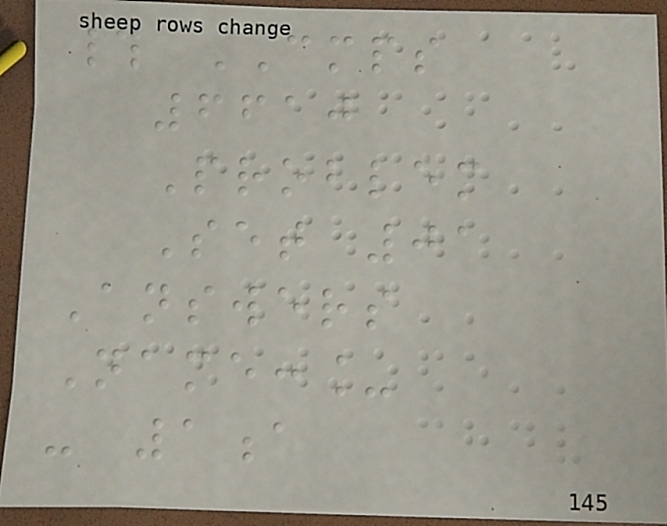# CMPS
6610
Problem
Set 01
Answers
Name:_
- 1a
